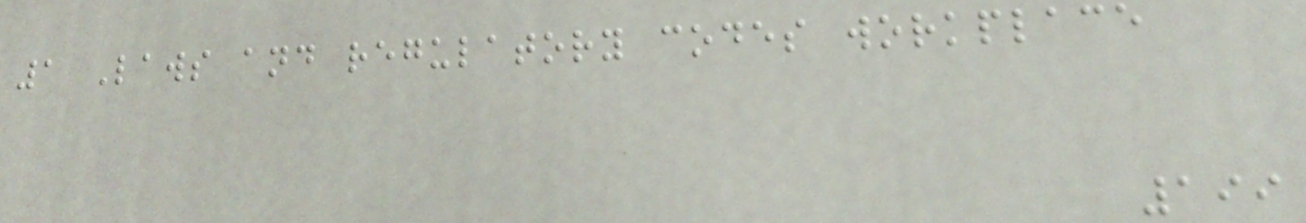1 Laws and regulatory codes workplace
199
